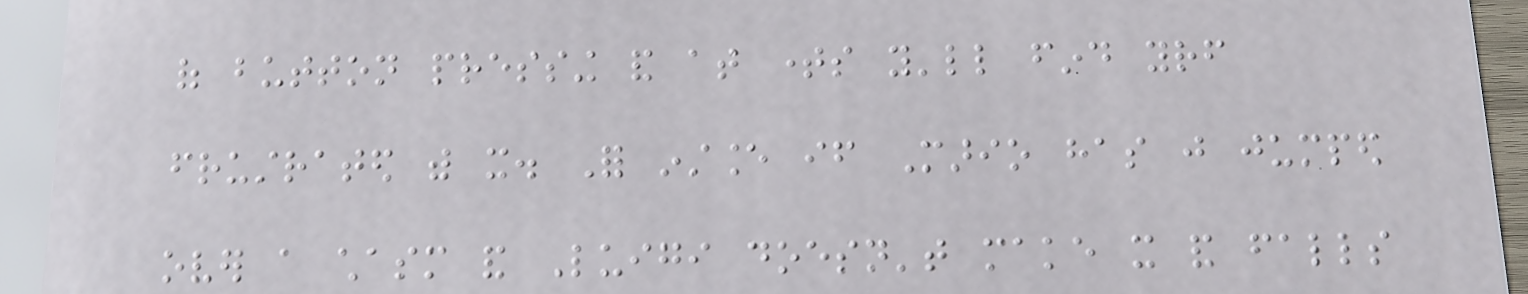of button pressing and at times you'll find yourself
frustrated with it. For instance if Mario has just jumped
over a chasm and Luigi doesn't make it and falls
